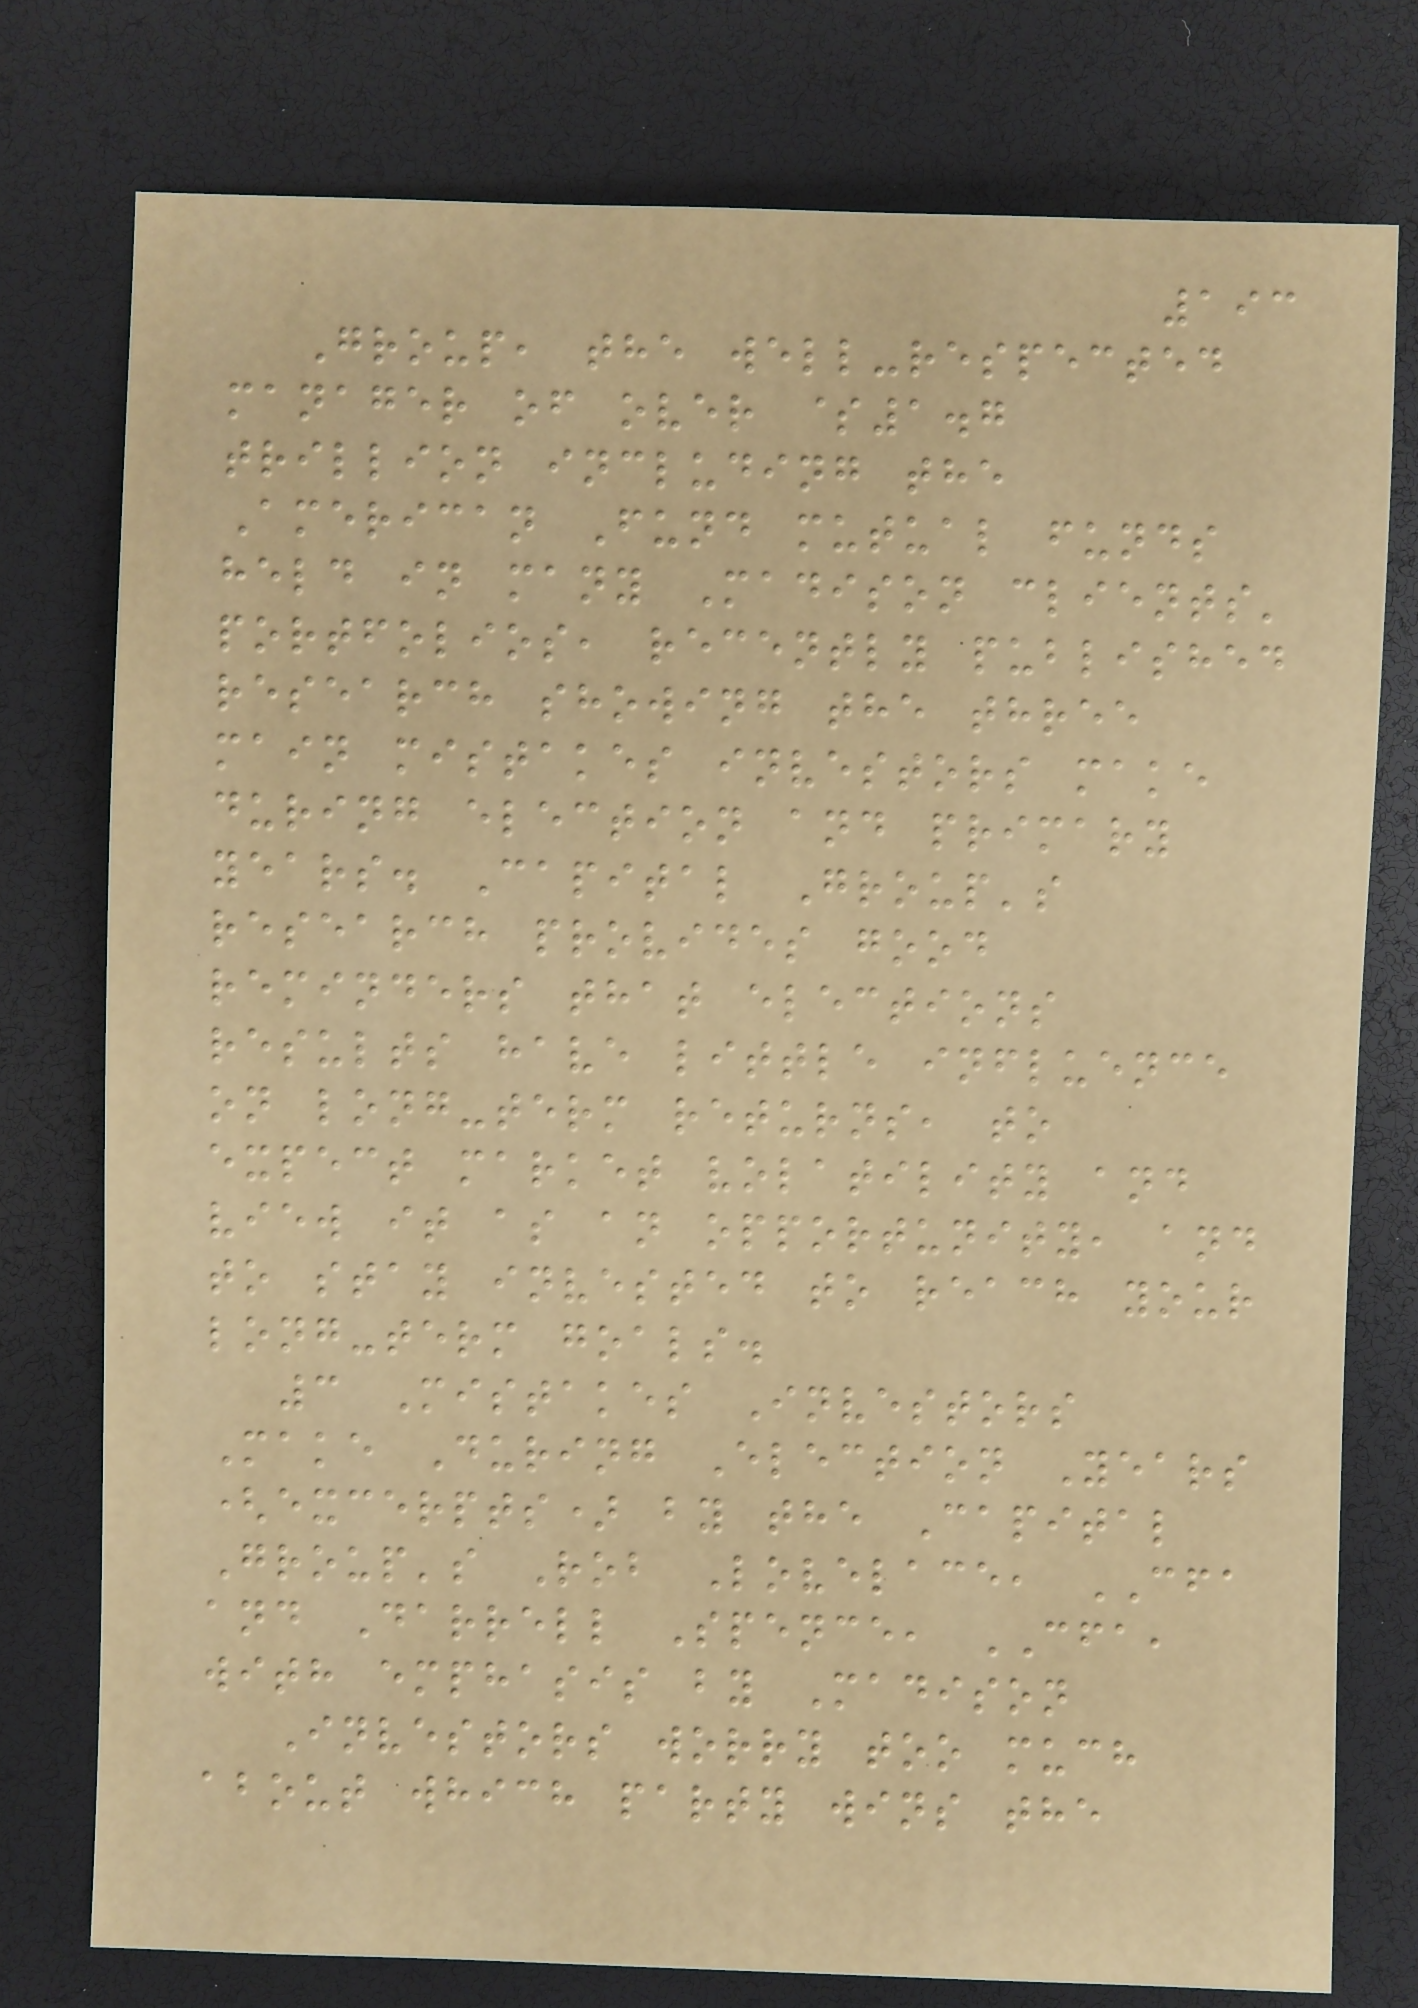193
Group, the well-respected
manager of over $1.7
trillion including the
American Fund mutual funds
held in many Madison clients'
portfolios, recently published
research showing the three
main mistakes investors make
during election and primary
years. Capital Group's
research provides good
reminders that elections
results have little influence
on long-term returns, to
expect market volatility and
view it as an opportunity, and
to stay invested to reach your
long-term goals.
3 Mistakes Investors
Make During Election Years
(excerpts) by the Capital
Group's Rob Lovelace, CFA
and Darrell Spence, CFA,
with emphasis by Madison
Investors worry too much
about which party wins the
